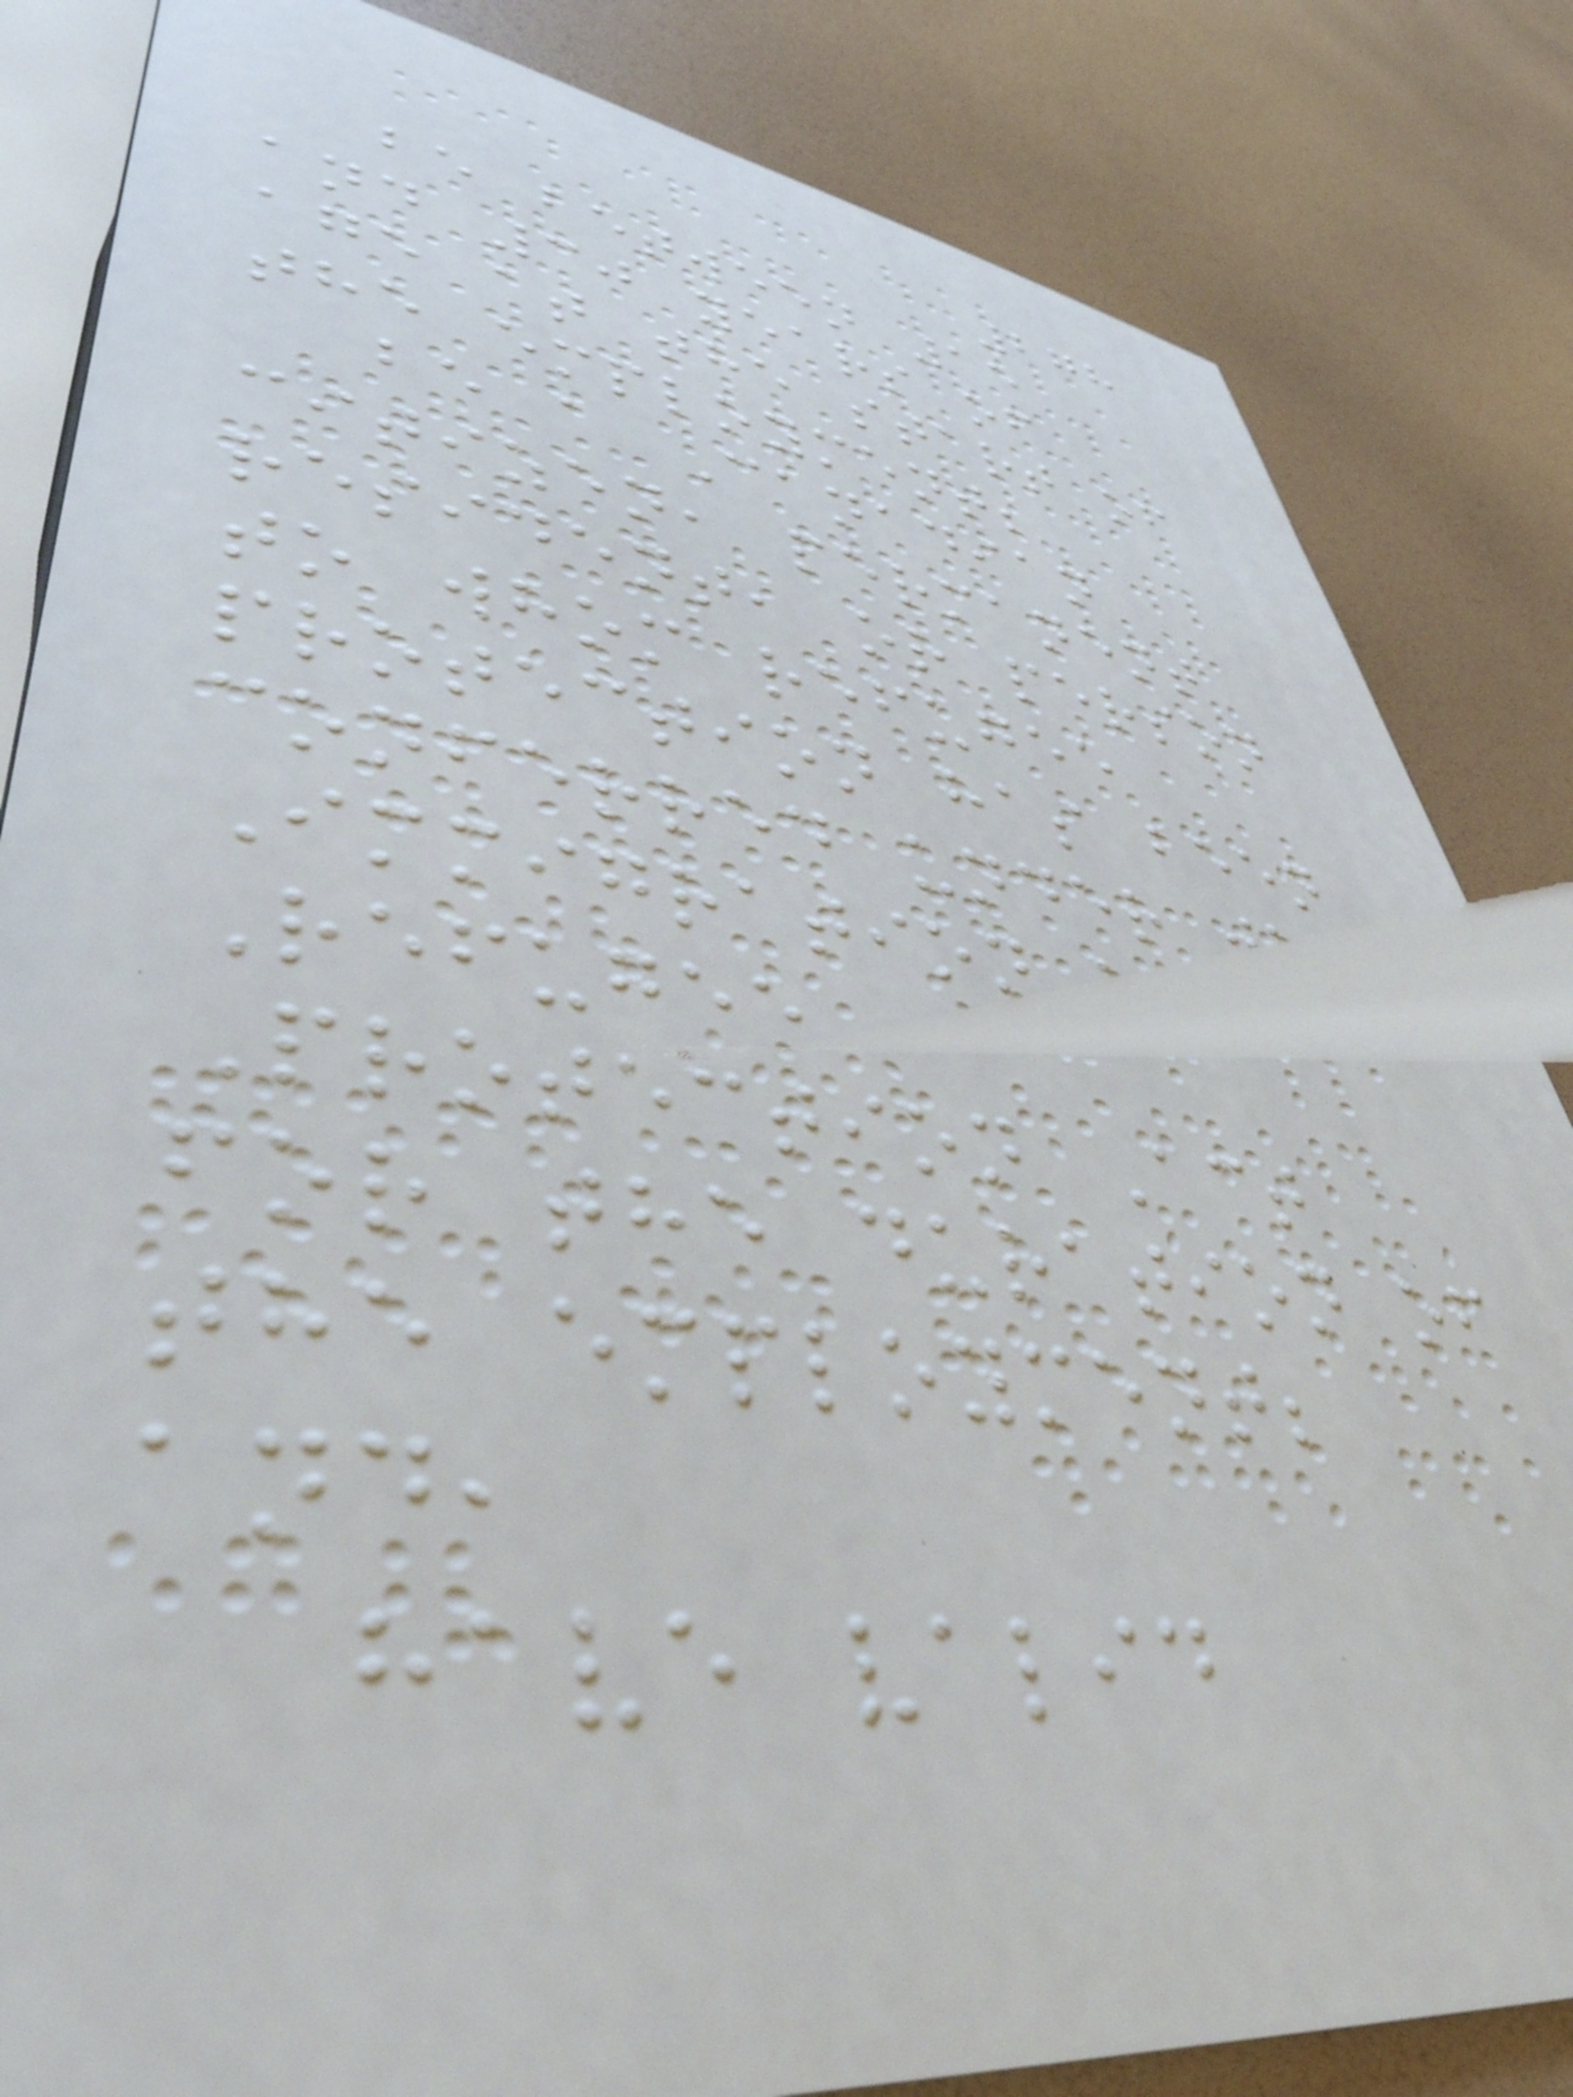278
be between 15
and 30 years of
age at the start of
the employment;
be a Canadian
citizen, permanent
resident, or person
to whom refugee
protection has been
conferred under the
Immigration and
Refugee
Protection Act
for the duration of
the employment;
and,
have valid
